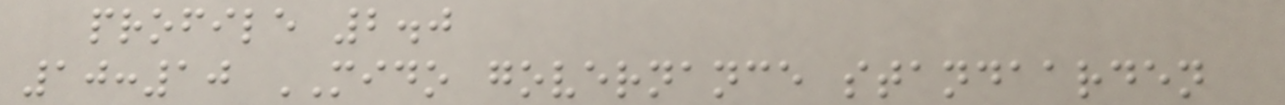profile 2.0
10:10 MIDO governance standaarden
